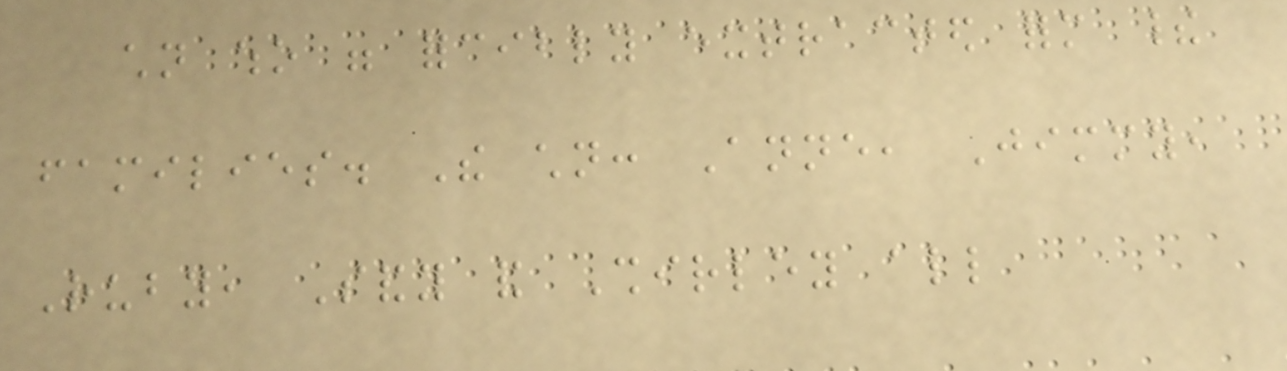children who were forcibly extracted form their
families. The children: Anne, Jimmy,
Ruby, Sandy and Shirley all
